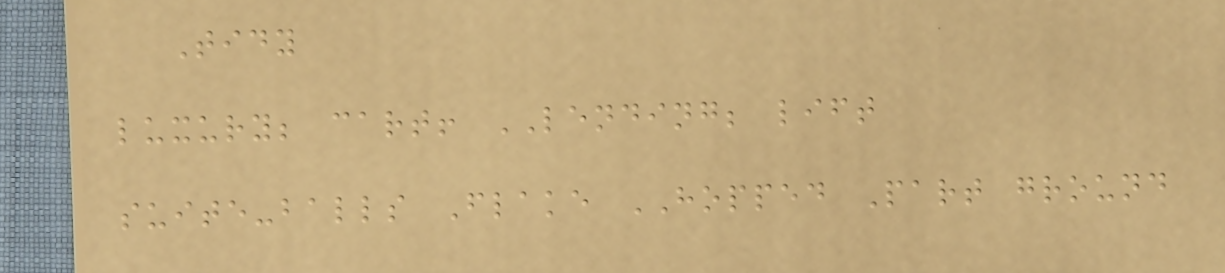Tidy
luxury; cart! LENDING; lift
suite-balls Flake HOPPED Part ground
